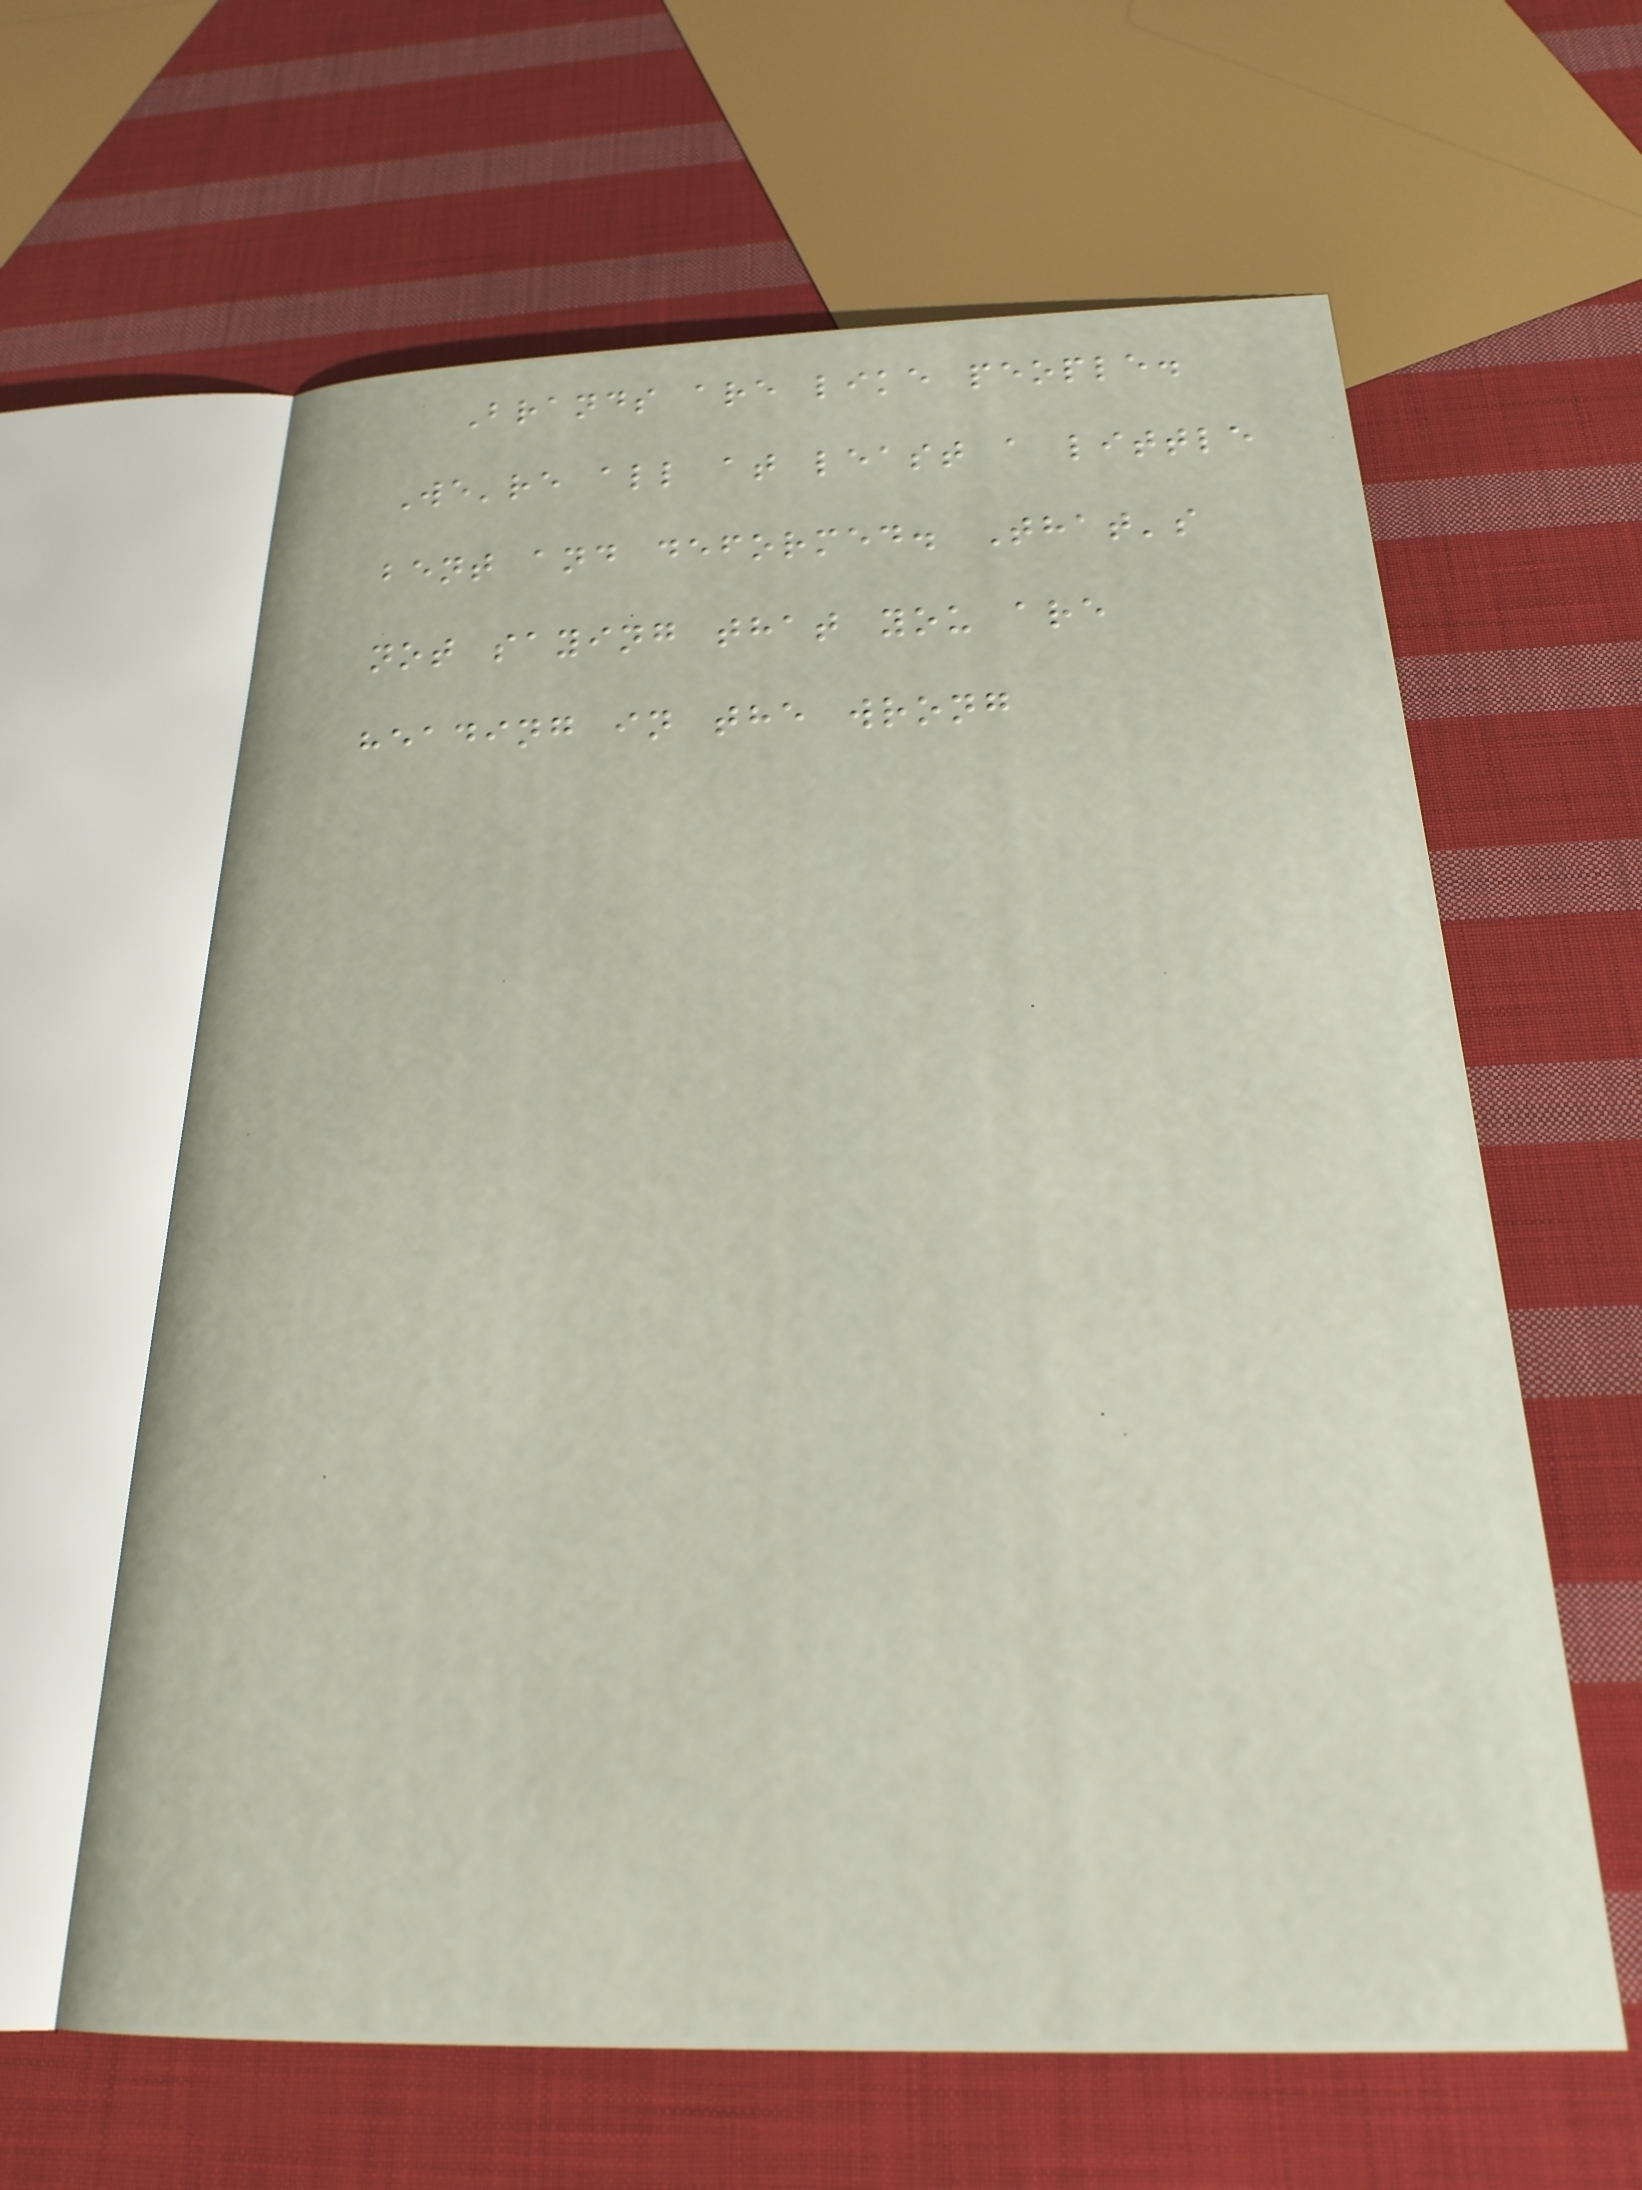Brands are like people.
We're all at least a little
bent and deformed. That's
not saying that you are
heading in the wrong
